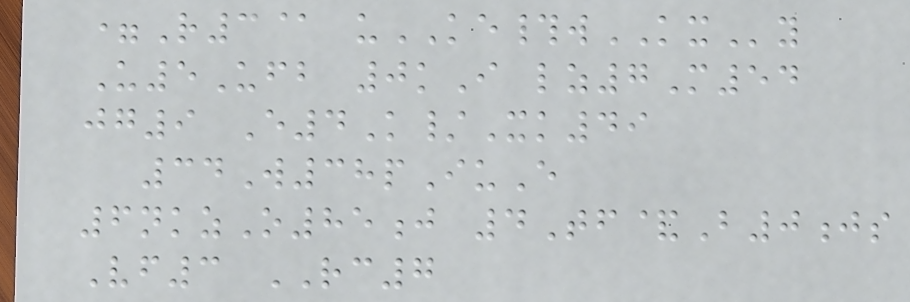=R3@ uKE#wKXy
U5Ufb 0kI lz7M54
jg9 E4K/Xk49
34W38pIuE
6nkzO85j 4Tf&B0js
Vf3 RC7
